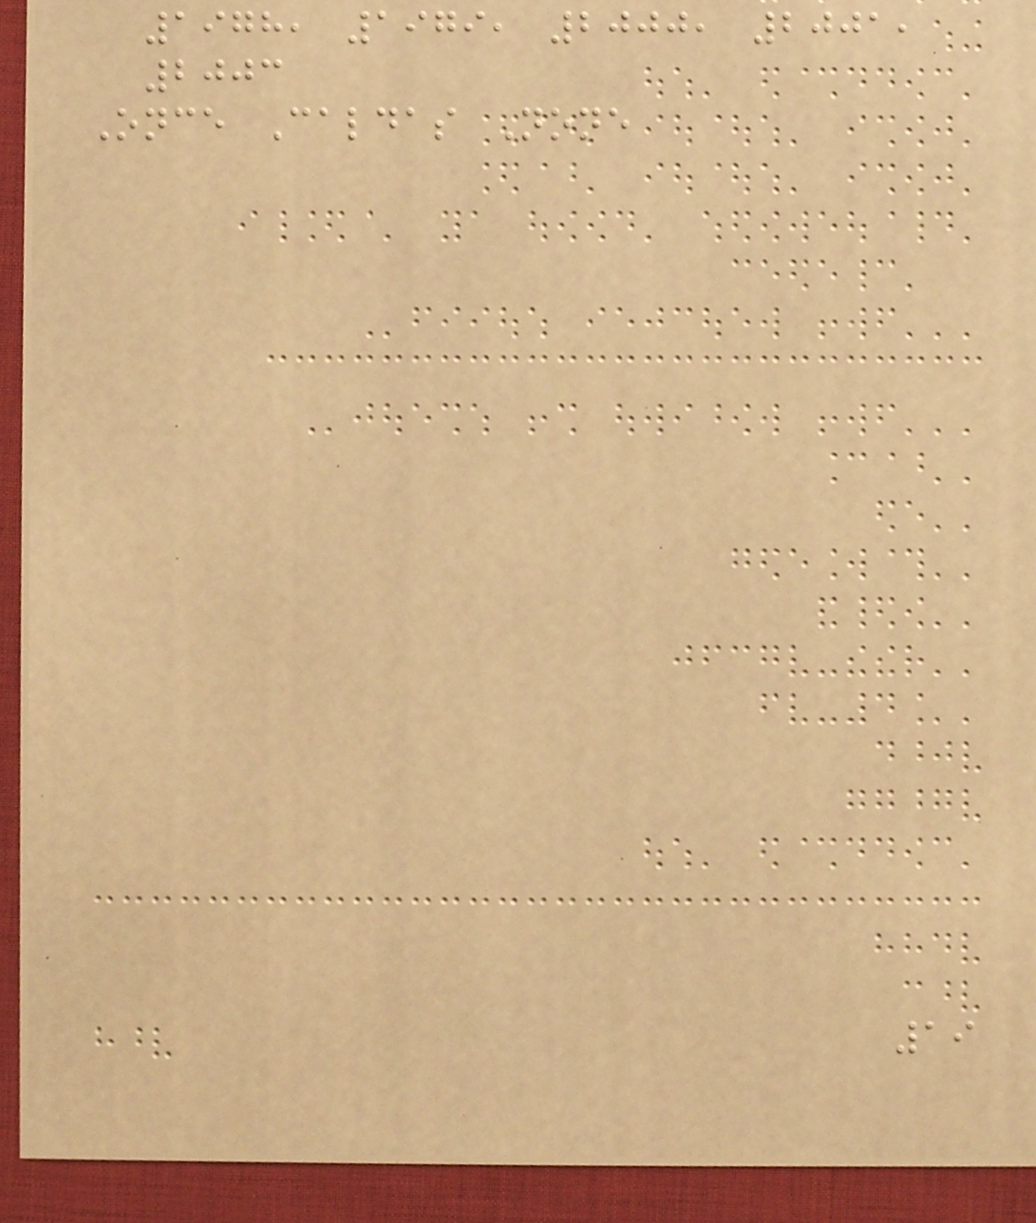1978, 1979, 2000, 2001,
2003
Once Caldas None
19
